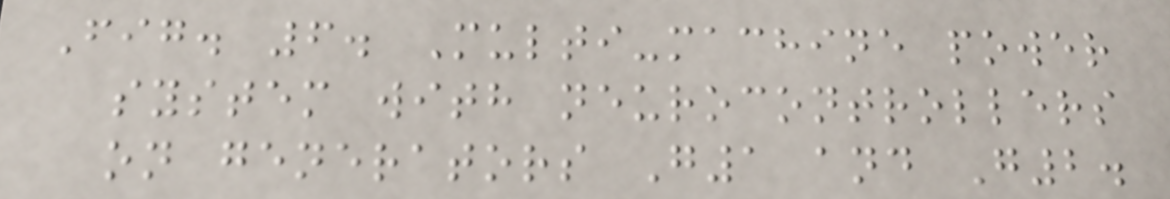Fig. 6. Multi-machine power
system with neurocontrollers
on generators G1 and G2.
